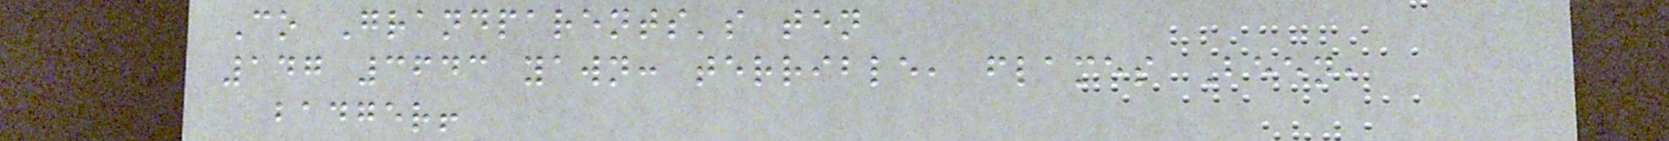Co Grandparents's ten
147 3643 yawn: terrible, flames Been,
badger!
